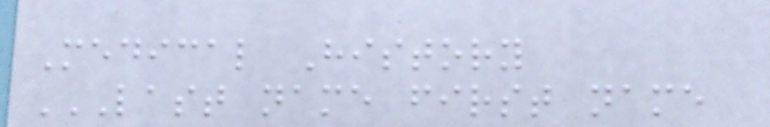Medical History
LAST NAME FIRST NAME
